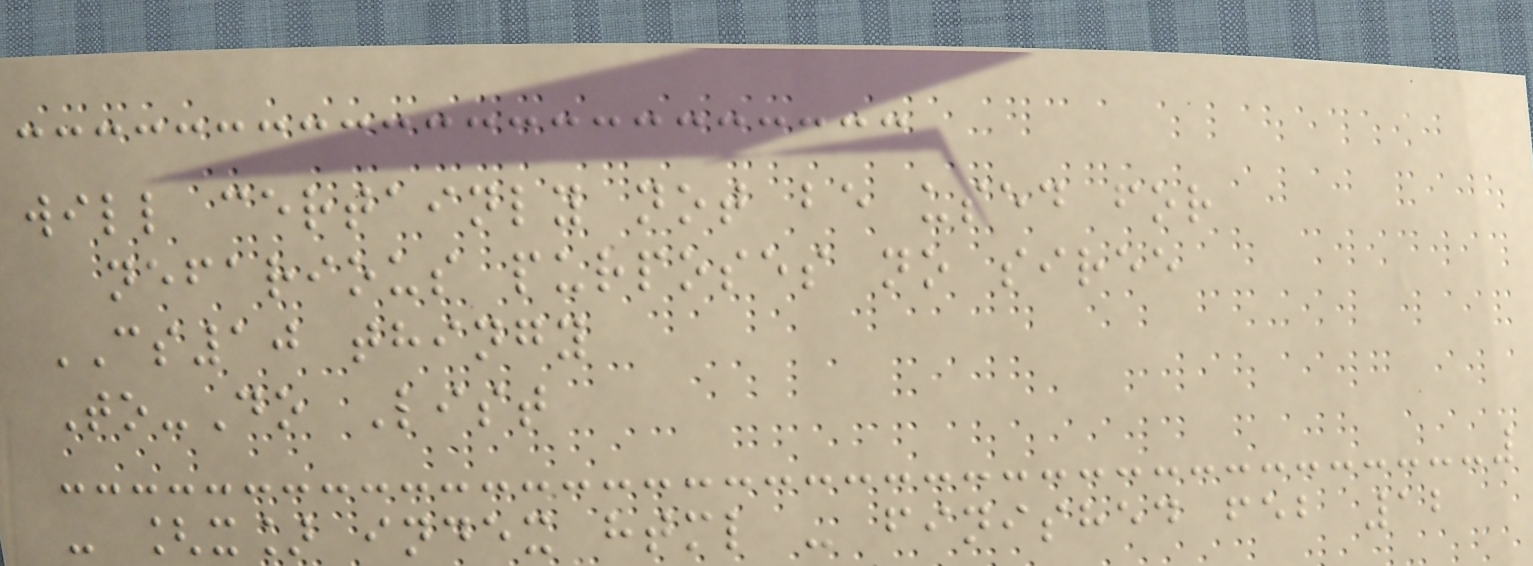will certainly not be used for
nefarious purposes no siree
CS10 thingy
To-Do List
- [x] index html - finished feb 12
